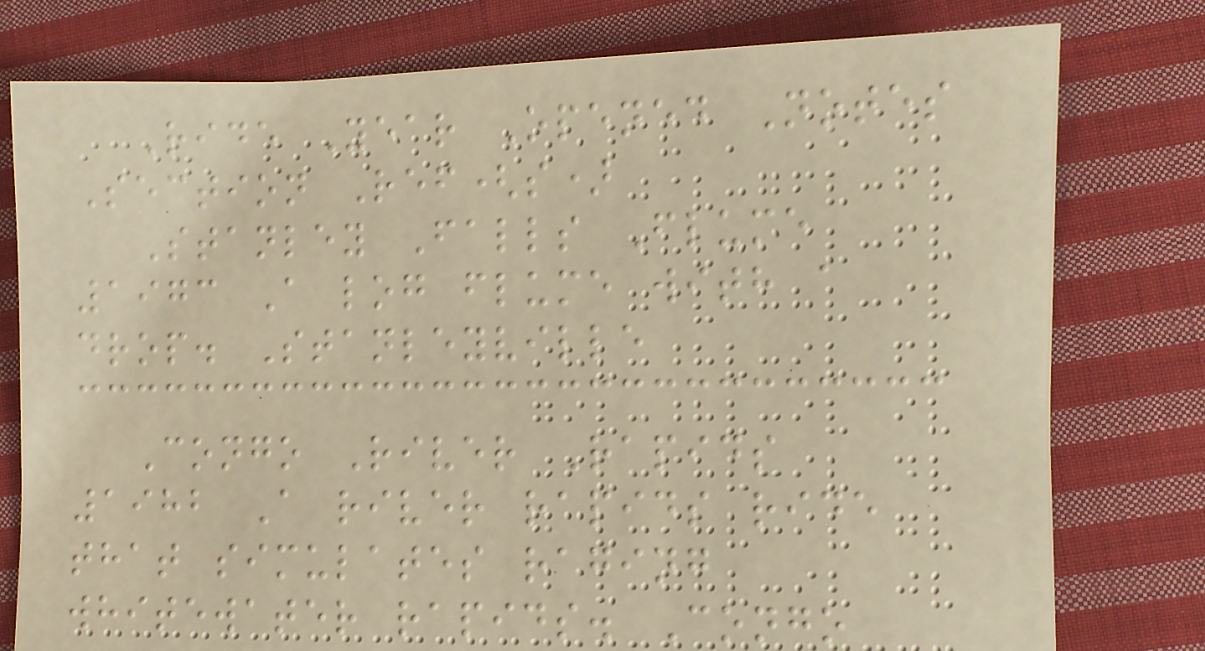Ride Year Opened Notes
Section Ref(s)
Stanley Falls Flume
1973 A log flume with a
drop. Stanleyville
Congo River Rapids
1982 A river rapids ride
that simulates raging
whitewater rapids. Congo
